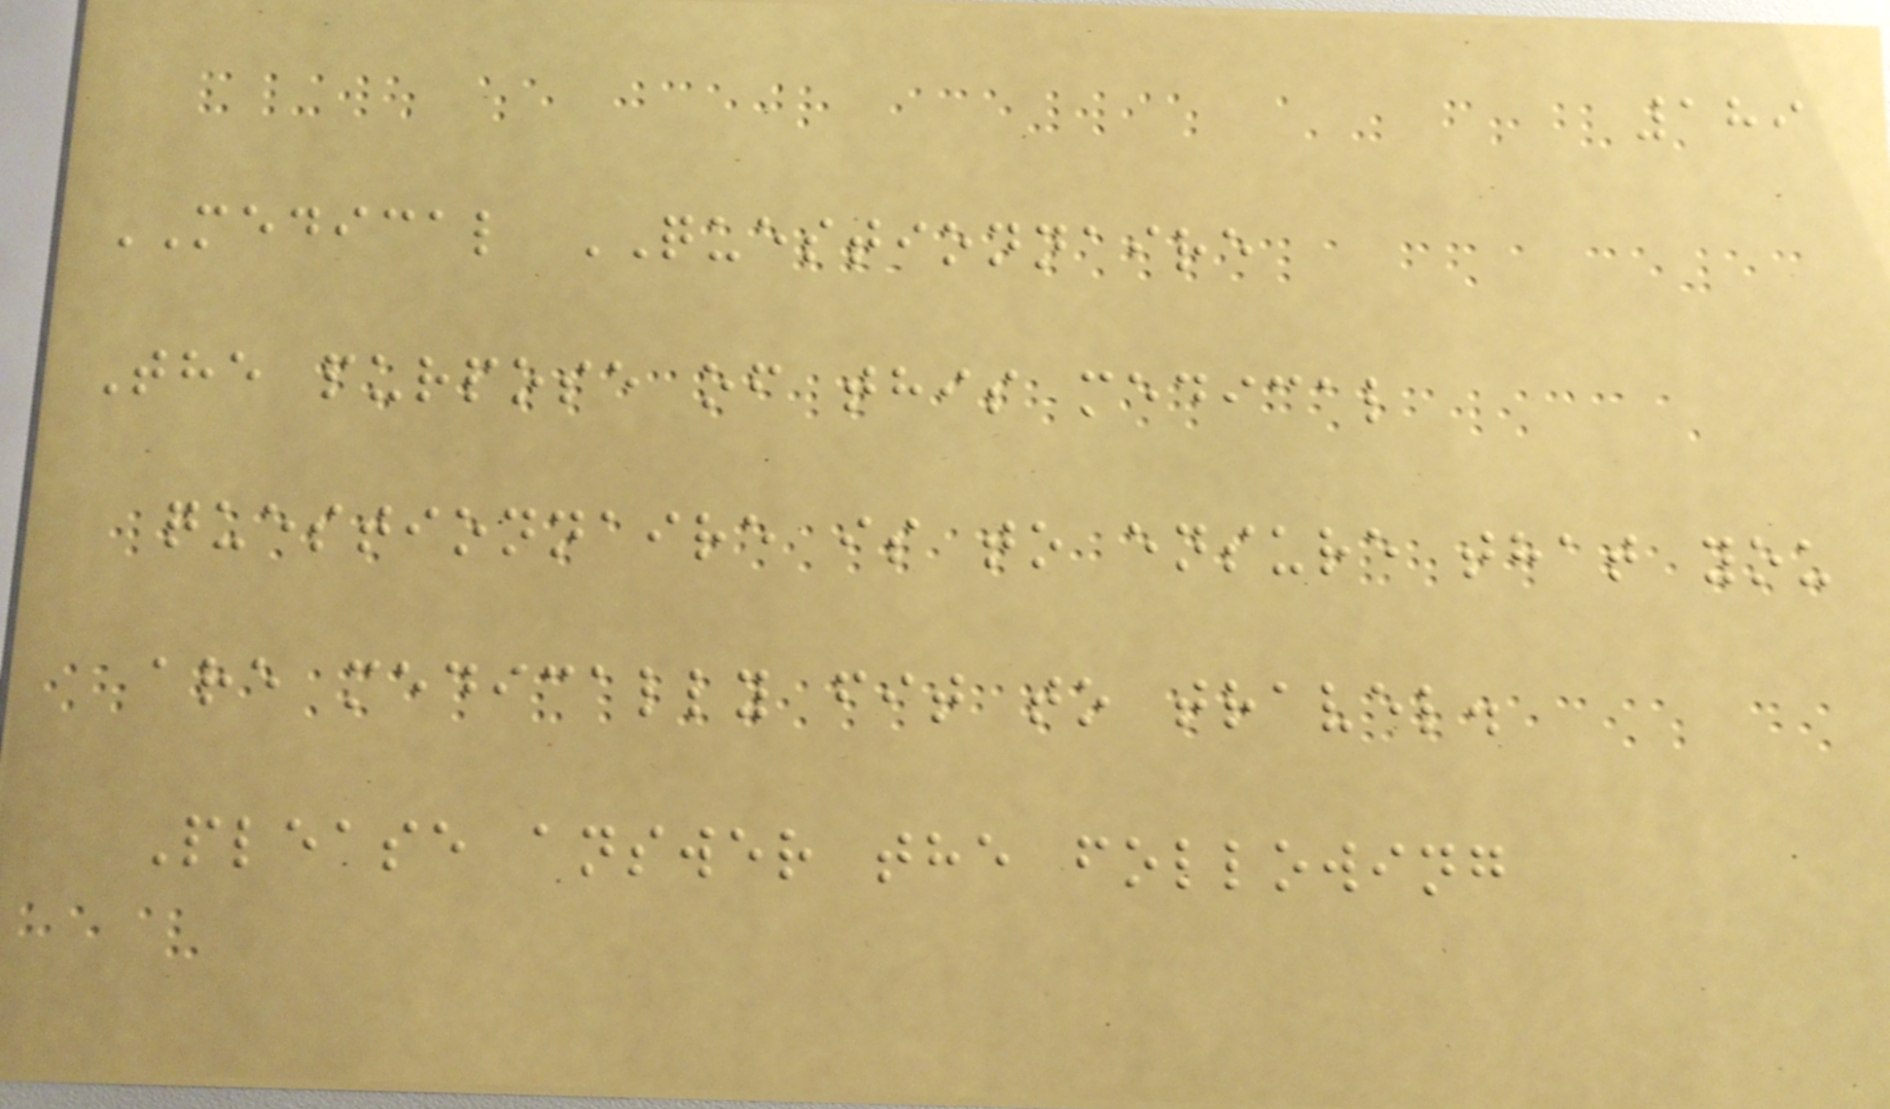189
MEDICAL QUESTIONNAIRE
The purpose of this medical
questionnaire is to ensure that you
are medically fit to travel.
Please answer the following
